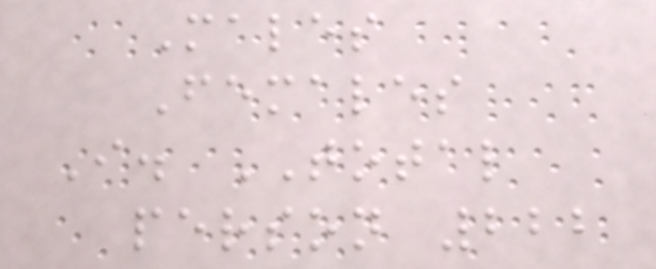Males
Females
I. TOTAL
person 222
